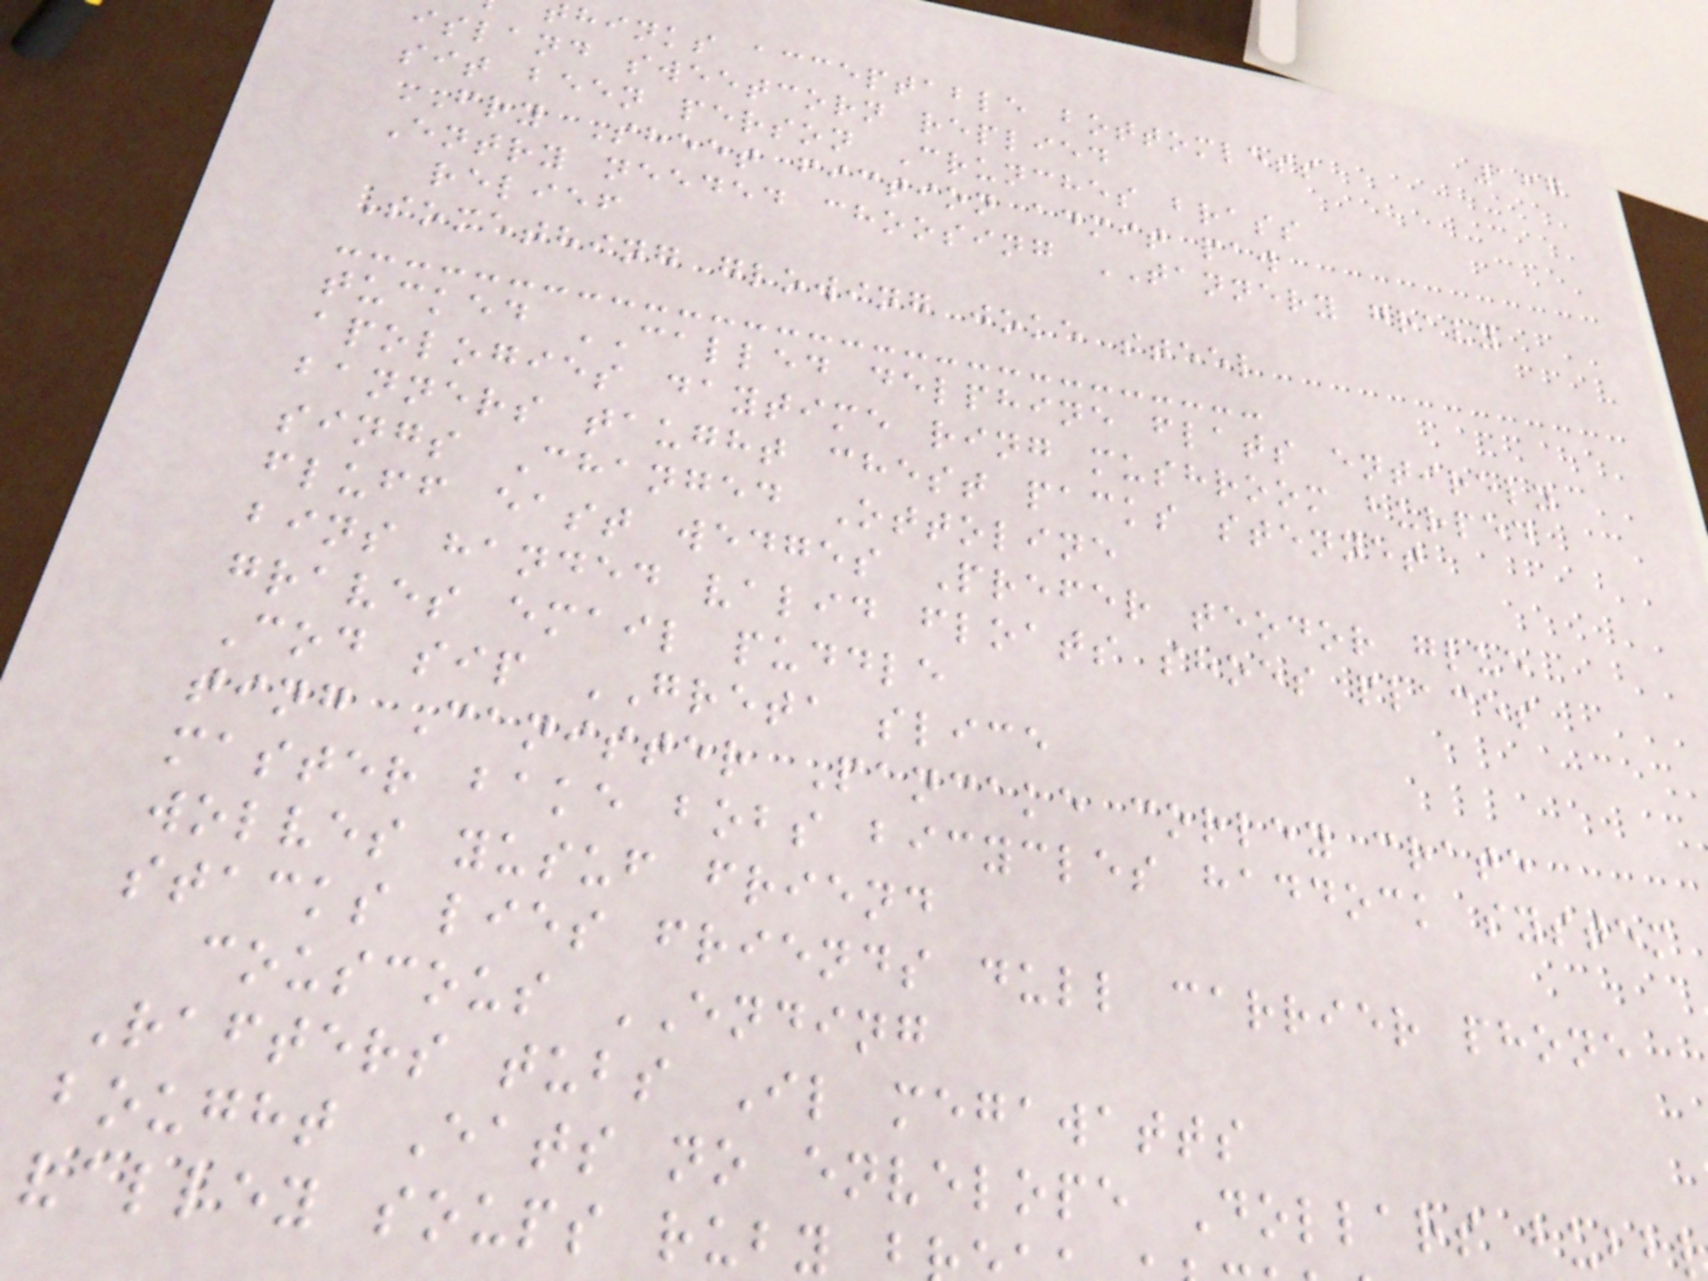167
hinks acceptable bottomless
island sweetcorn replied
sit been person Crunches brass
FRY Sheet fiction admit paw
Entry needed choosing TANNERY gravy
relief
Something glowing joke steel
tucked CALLED delphine flats entirely
apologies daytime ring mushroom burped
banners taught chest packs stennet
sings Changed Ottoline
fluff east wedges Prefer teodor glue
bins handed valid floats shoes places
graves email puddle
Cod sip GRETA slice
ting Canister Pancake corley crate
master bake bobs bicycles haddock system
wolves yusuf friend
stacks lies friends dull carrier phone
couscous ENDING
Rafters tubs Il megawatts
bought Eats no envelope Dollars bubb
valley soups ruby
